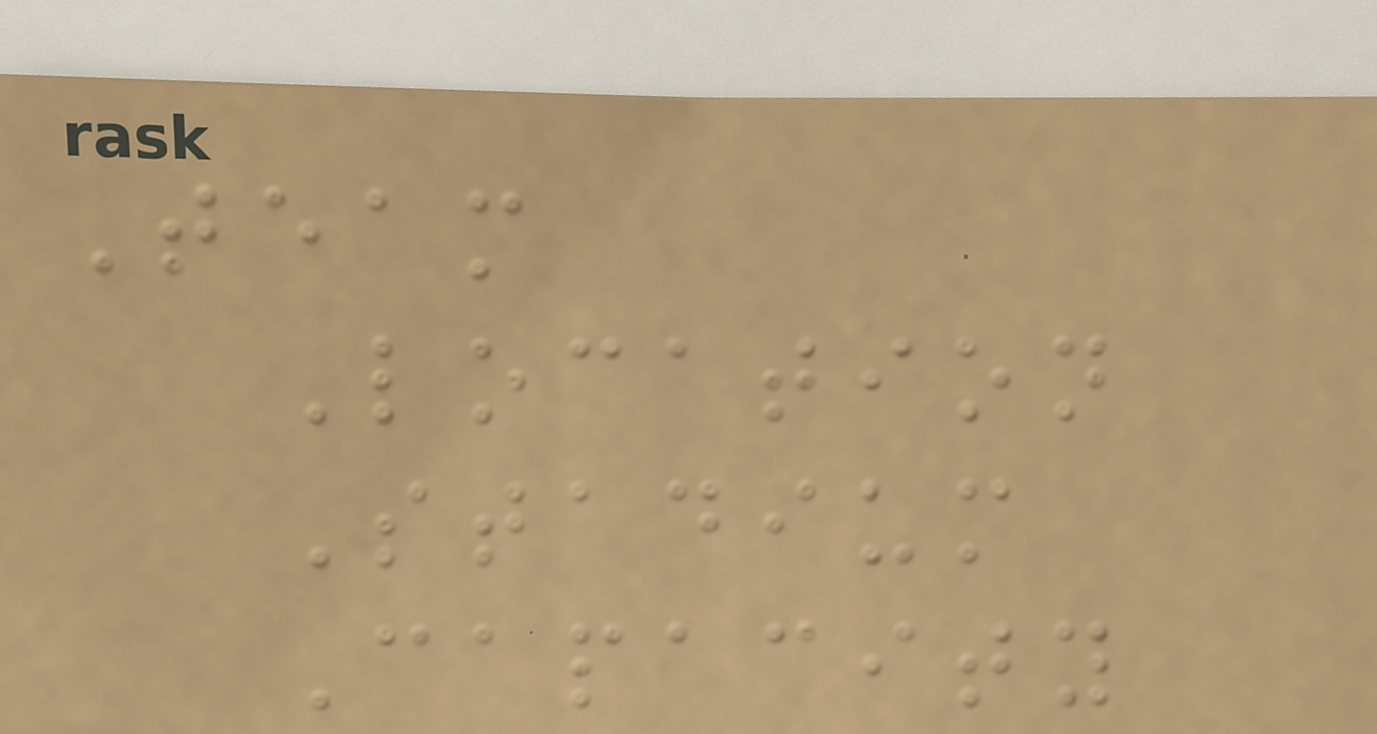Team
Location
Stadium
Capacity
